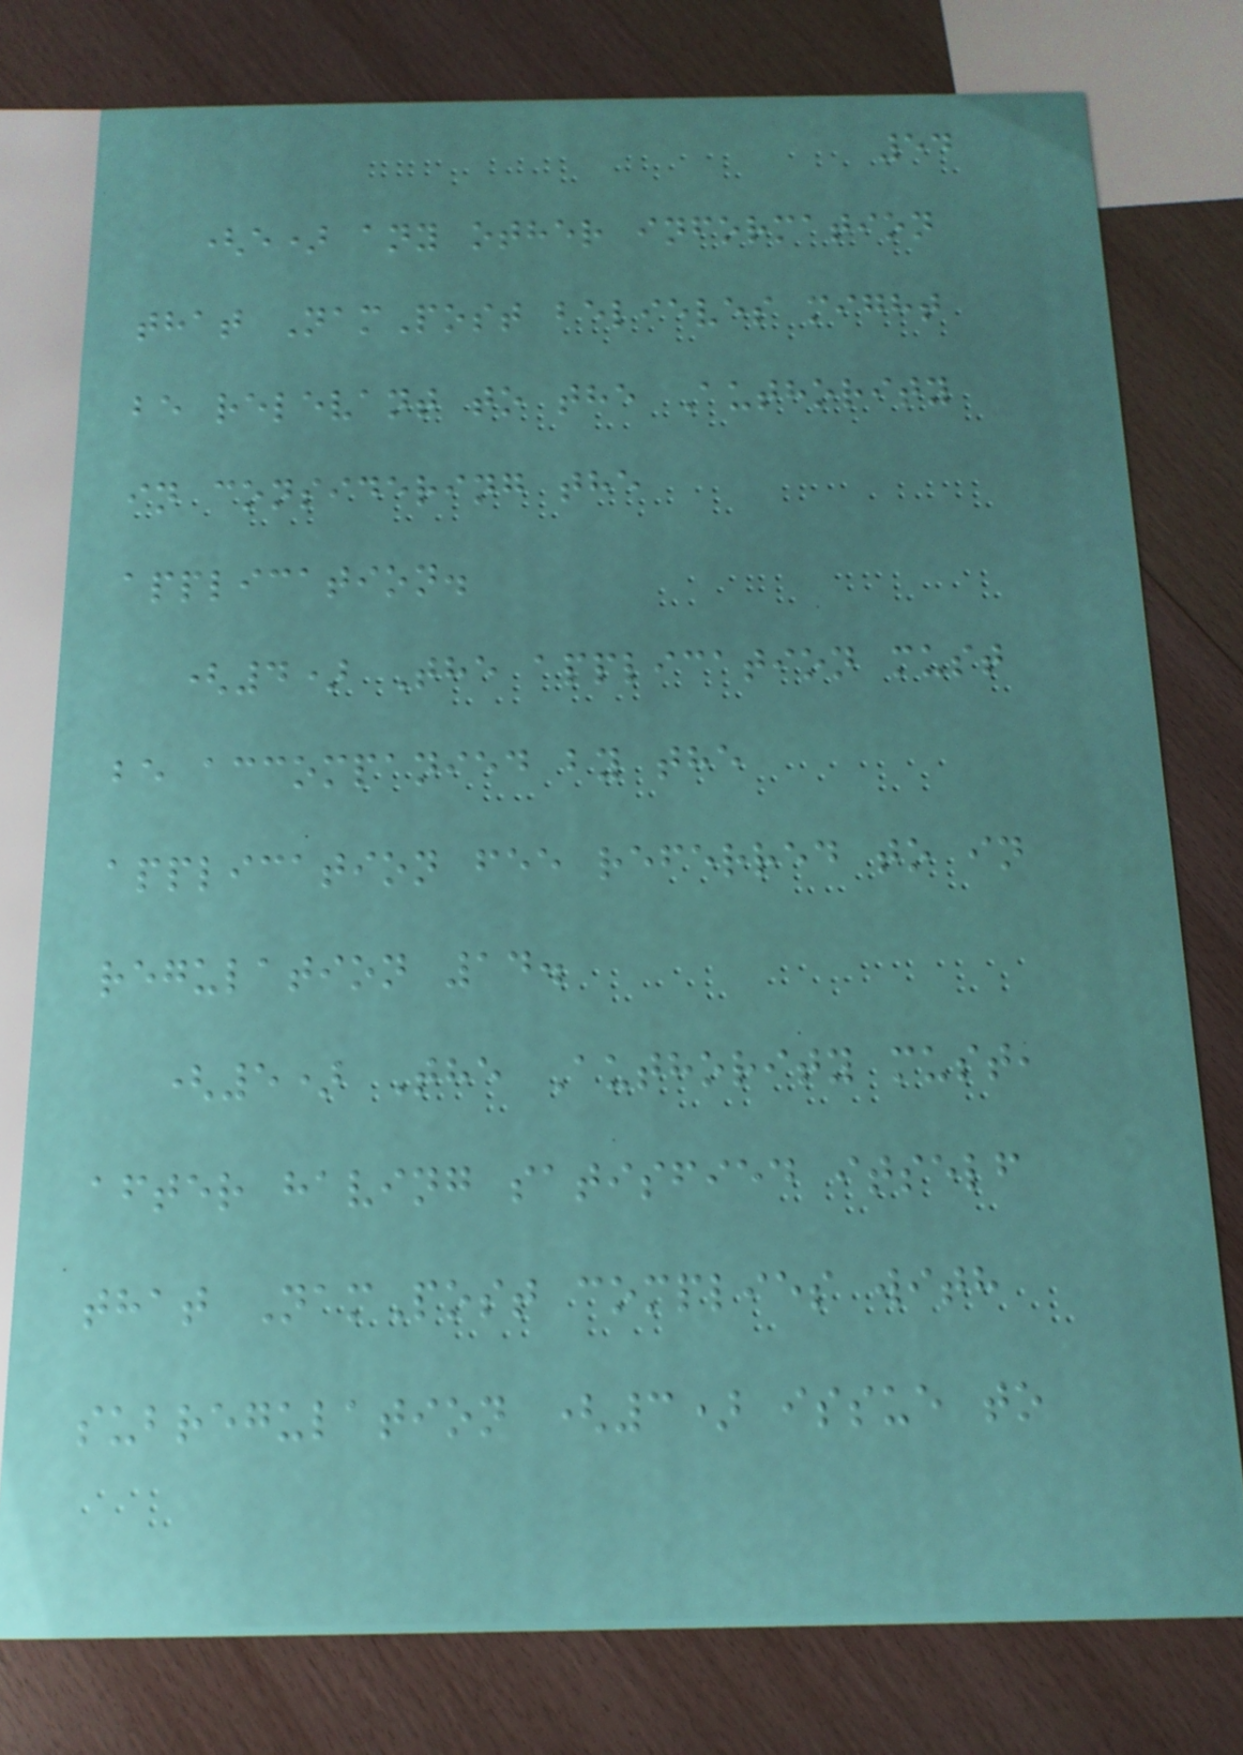54
(e) any other information
that NamPost believes might
be relevant to the Authority
in considering the
application.
(4) The application must
be accompanied by the
application fee referred to in
regulation 14.
(5) The Authority must,
after having satisfied itself
that NamPost complies with
subregulation (3) issue to
